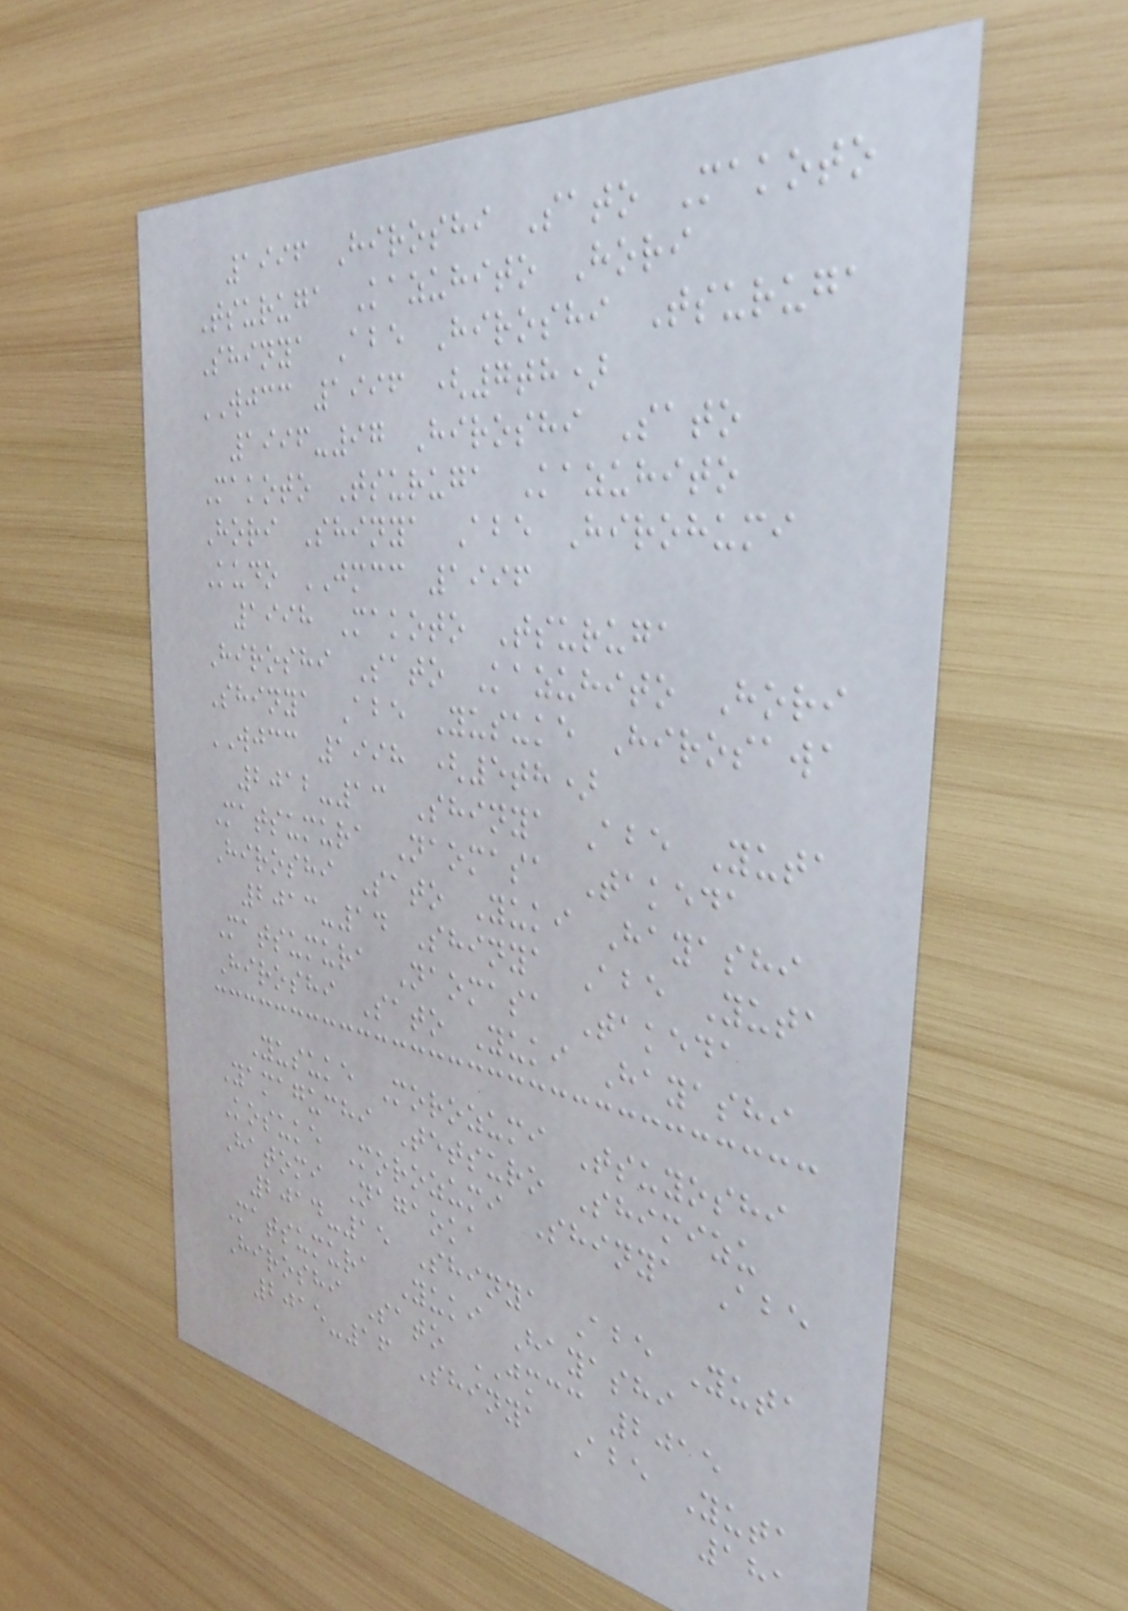1996 Hiroshi Sato Makoto
Tsuruga Kazuhito Hori
Shinya Abe Hiroshi Tsuruga
WJCC 1996 (7th)
1996-97 Hiroshi Sato
Makoto Tsuruga Kazuhito
Hori Shinya Abe Hirohumi
Kudo JMCC 1996
1998 Makoto Tsuruga
Hiroshi Sato Kazuhito Hori
Shinya Abe Yusuke Hirosawa
WJCC 1998 (5th)
2012-13 Shinya Abe Yuta
Matsumura Naomasa Takeda
Hiroshi Sato Yuki Hayashi
2013-14 Shinya Abe Yuta
Matsumura Naomasa Takeda
Hiroshi Sato Yuki Hayashi
Yusuke Morozumi Tsuyoshi
Yamaguchi Tetsuro Shimizu
Kosuke Morozumi Shinya Abe
Hatomi Nagaoka
2014-15 Shinya Abe Yuta
Matsumura Yuki Hayashi
Hiroshi Sato JMCC 2015
2015-16 Shinya Abe Yuta
181
